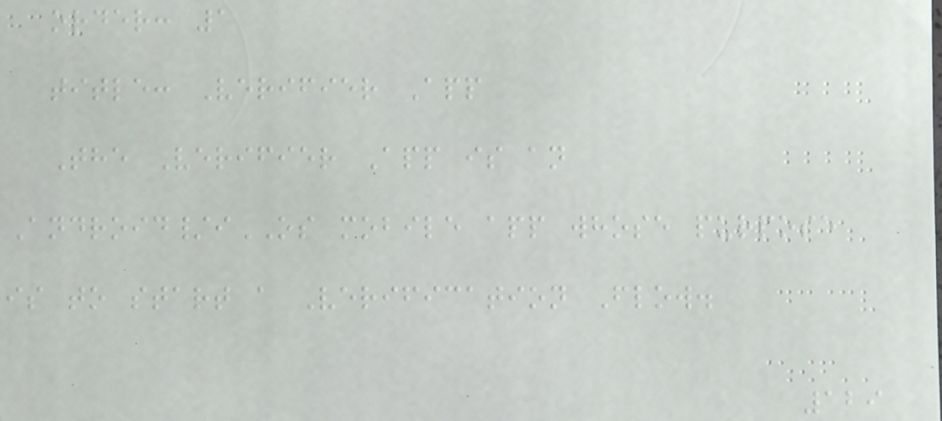order: 1
title: Verifier App
The Verifier App is an
Android/iOS mobile app whose purpose
is to start a Verification Flow.
129
